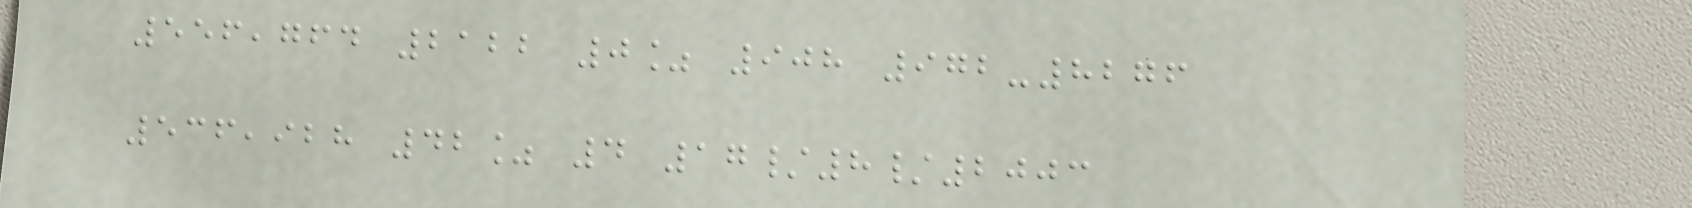556,764 2122 0% 908 972-8276
536,928 42% 4 17/8/2003
